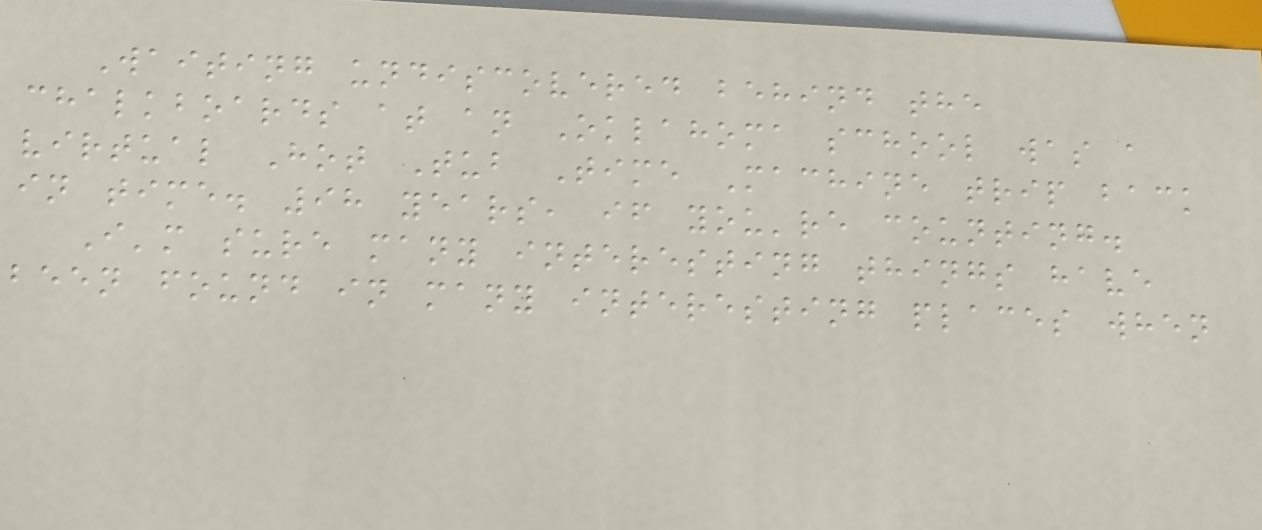Waiting undiscovered behind the
chalkboards at an Oklahoma school was a
virtual Hot Tub Time Machine trip back
in time. 98 years, if you're counting.
I'm sure many interesting things have
been found in many interesting places when
